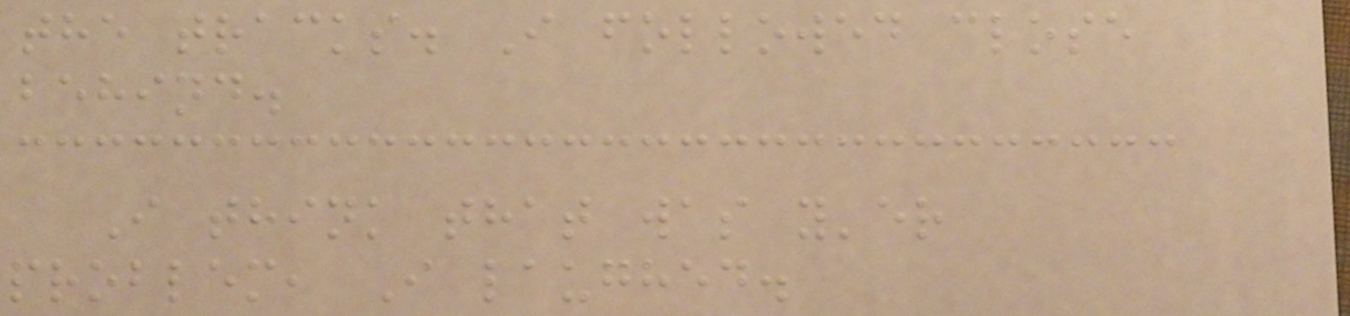the tracks. I followed close
behind.
I think that was y'er
problem, I laughed.
